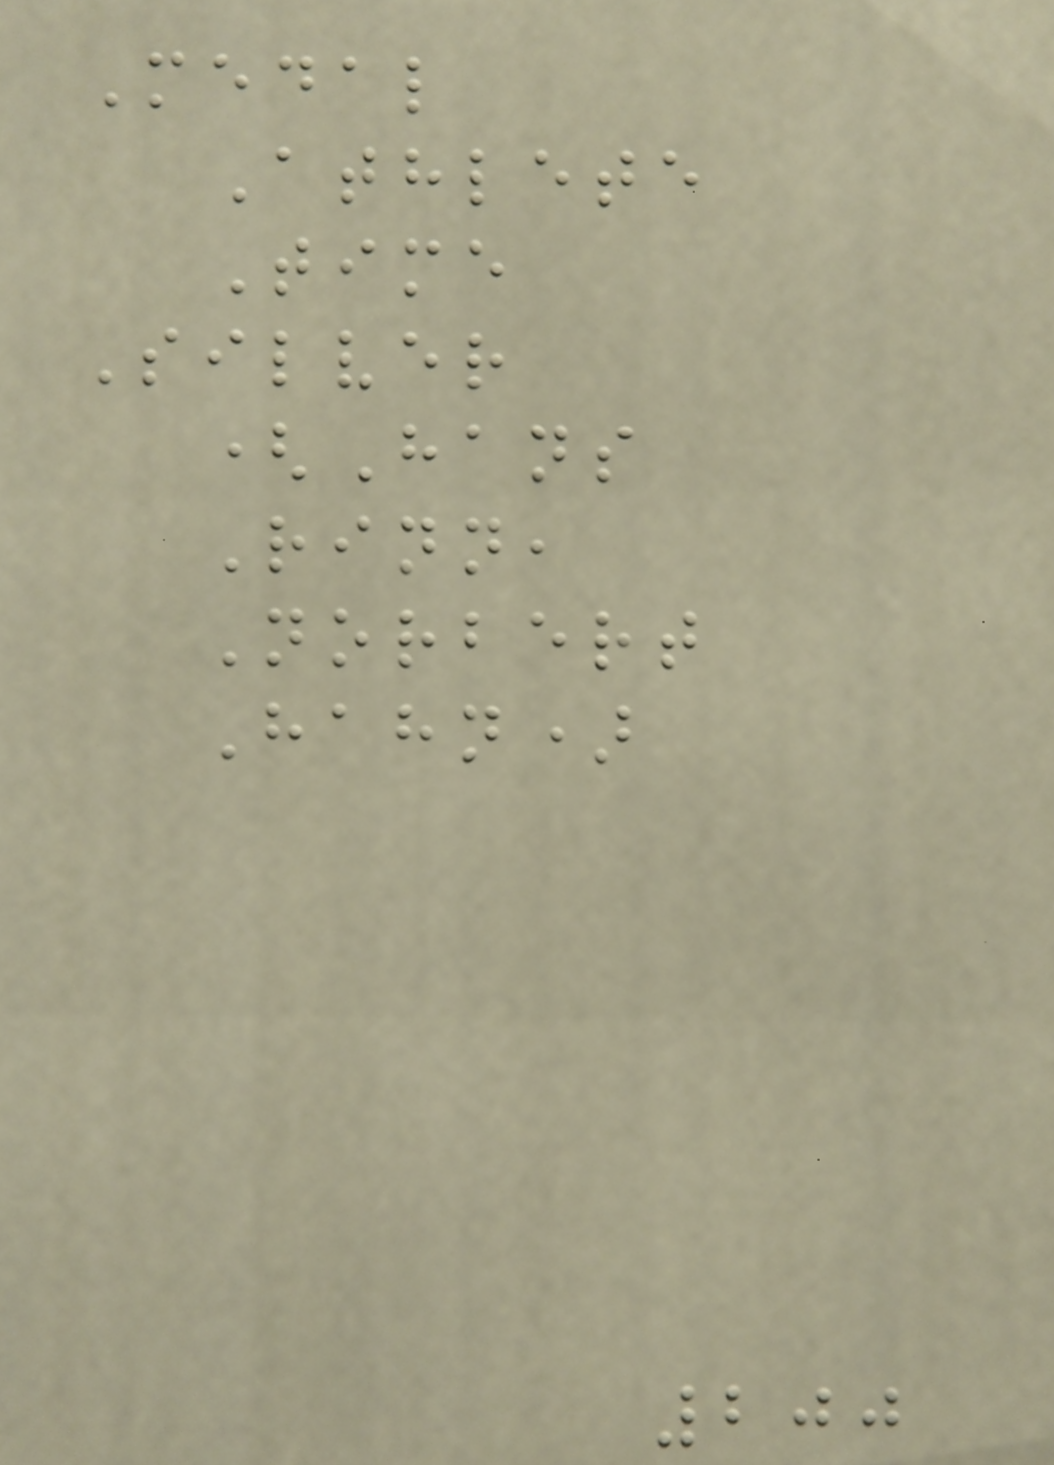Medal
Athlete
Time
Silver
(Hans
Rinn,
Norbert
Hahn)
200
